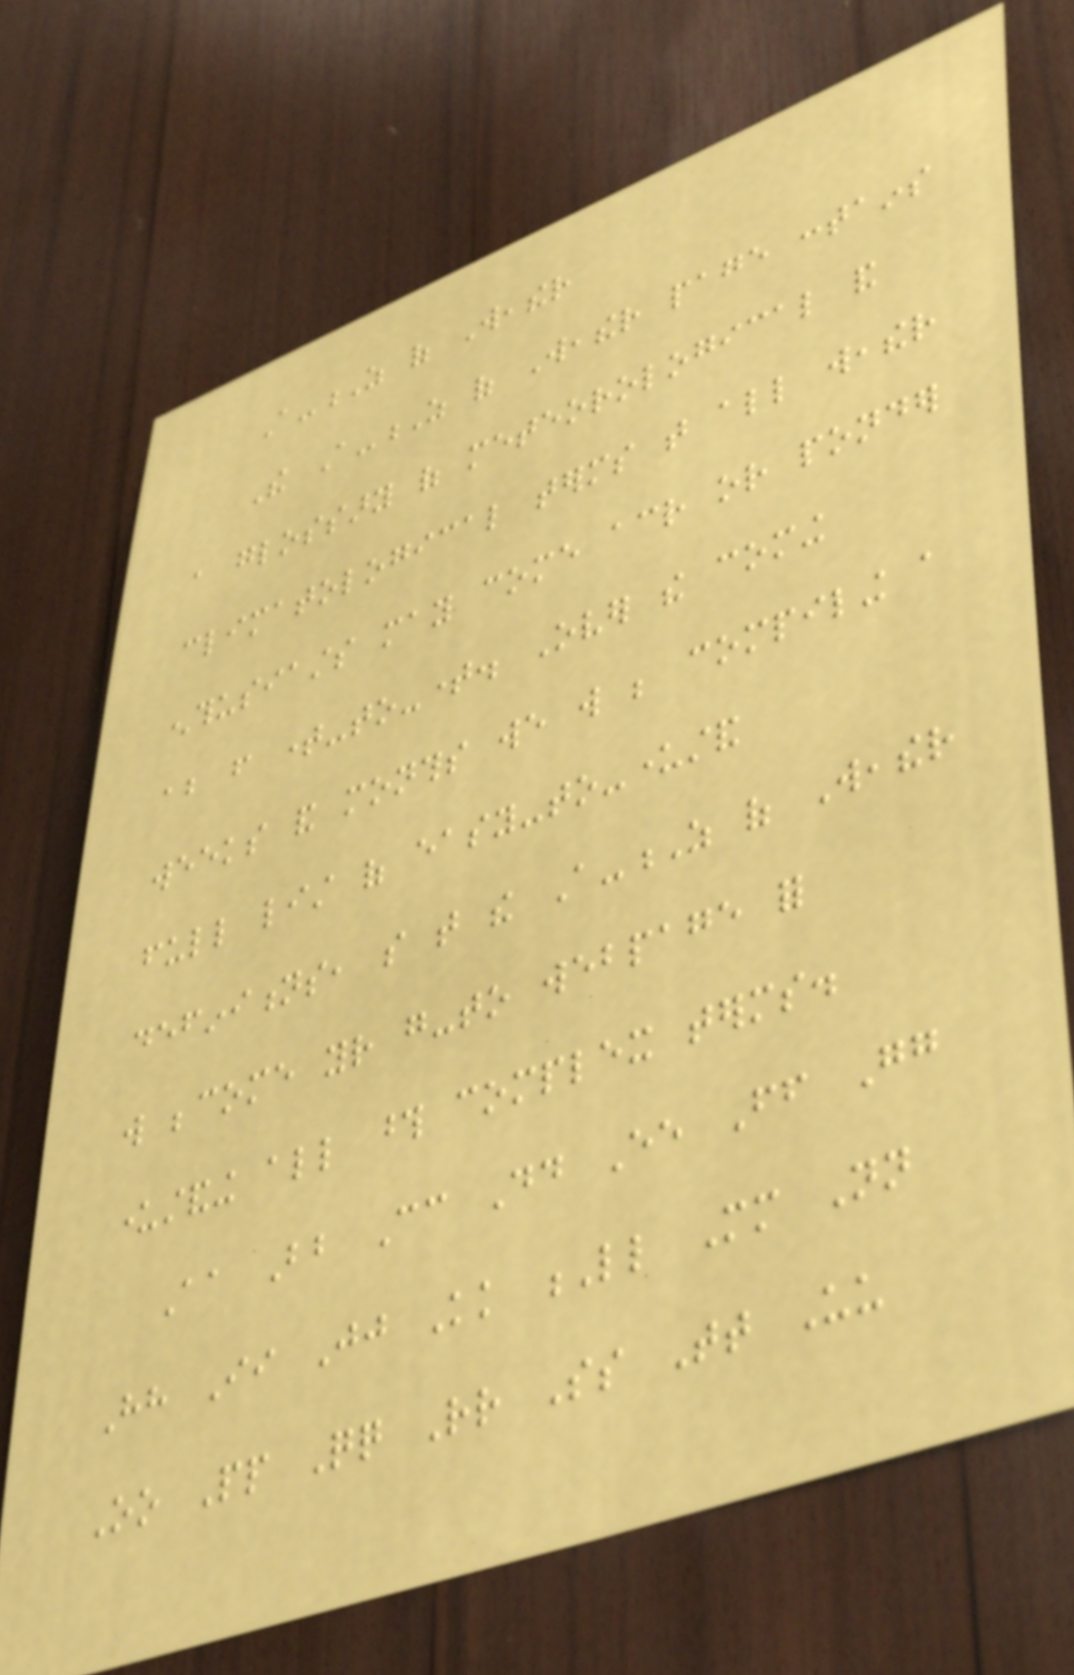A-Z of Weather
The A-Z of Weather page contains
a glossary of meteorological and
climatological terms that all weather
enthusiasts may come across or ponder
about from time-to-time. Over the coming
weeks and months we will be compiling a
full list of easy-to-understand
definitions, so that the A-Z of Weather
will become your go-to webpage for
understanding all those complex terms.
Aa Bb Cc Dd Ee Ff Gg
Hh Ii Jj Kk Ll Mm Nn
Oo Pp Qq Rr Ss Tt Uu
